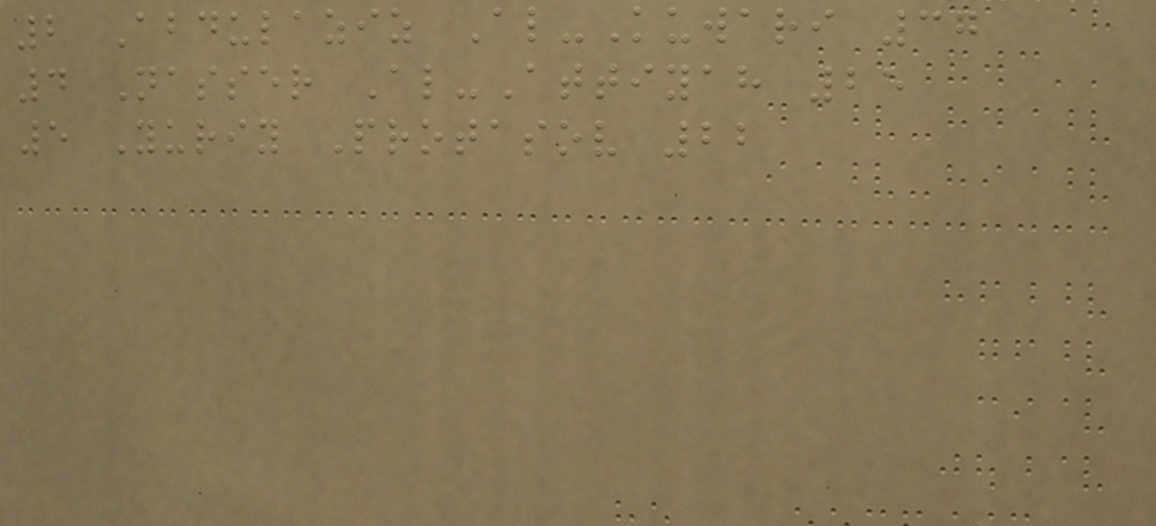2 Abdulaziz Al-Kuwari 37
4 Nasser Al-Attiyah 25
5 Yuriy Protasov 22
